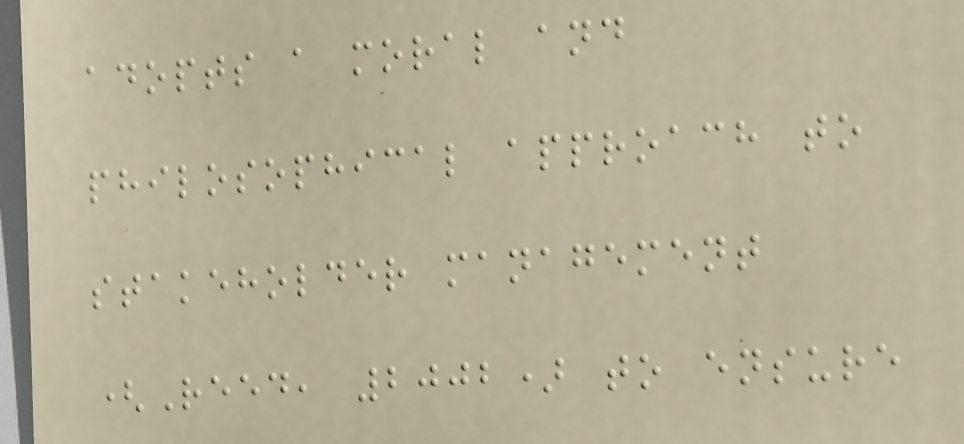adopts a moral and
philosophical approach to
stakeholder management
(Reed, 2002) to ensure
